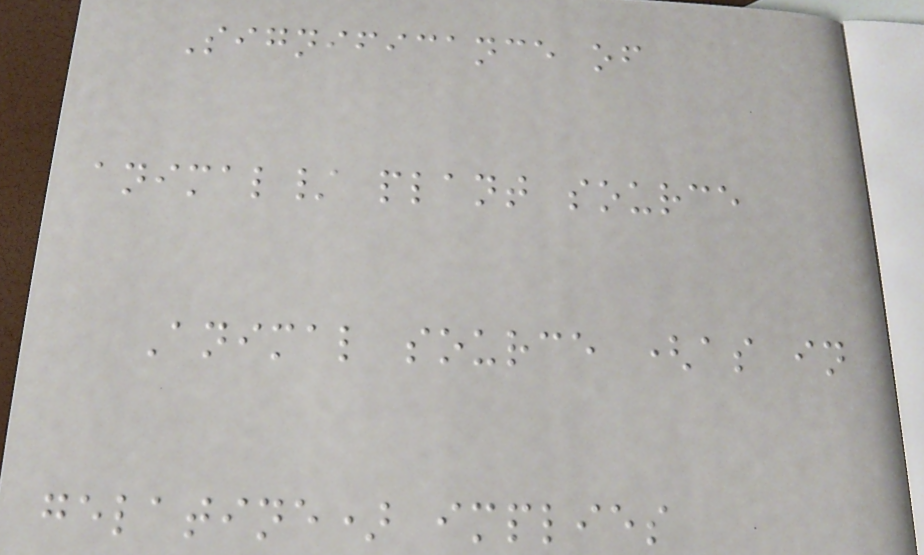Significance of
animal/ plant source
Animal source (as in
gelatine) implies
